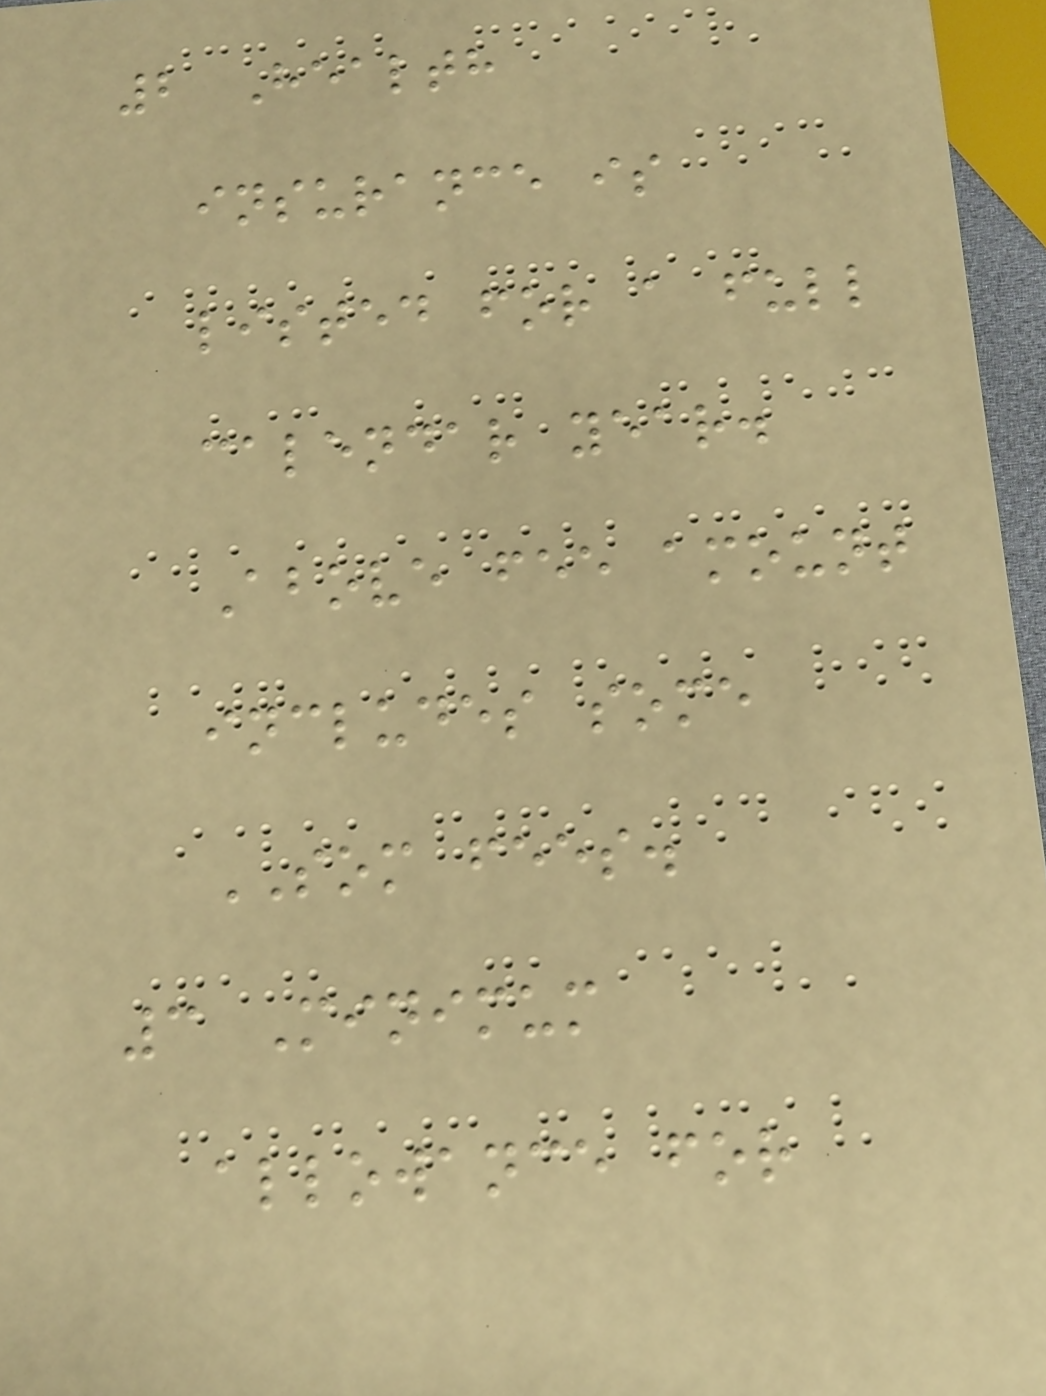2 Health
insurance is
listed for a full
calendar year.
Above fee amount
includes some
SOM fees.
3 Minimum
allowance for
